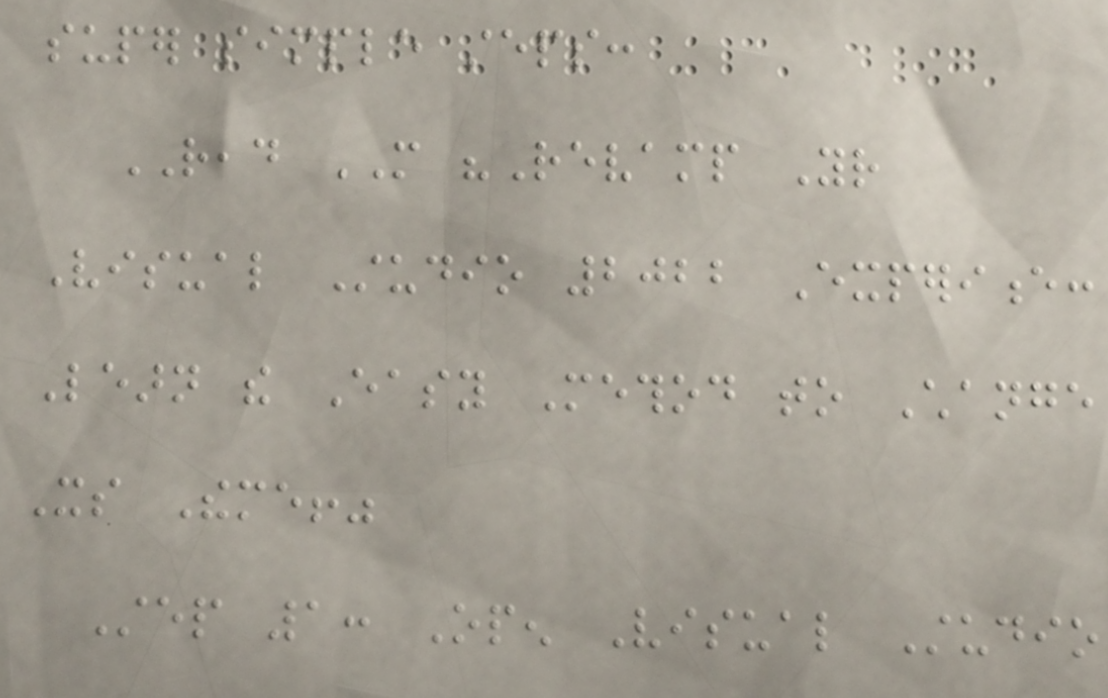super simple steps:
READ MORE "Revamp Your
Visual Studio 2022 Experience:
Learn the Easy Method to Change
Its Theme!"
Step 1: Open Visual Studio
